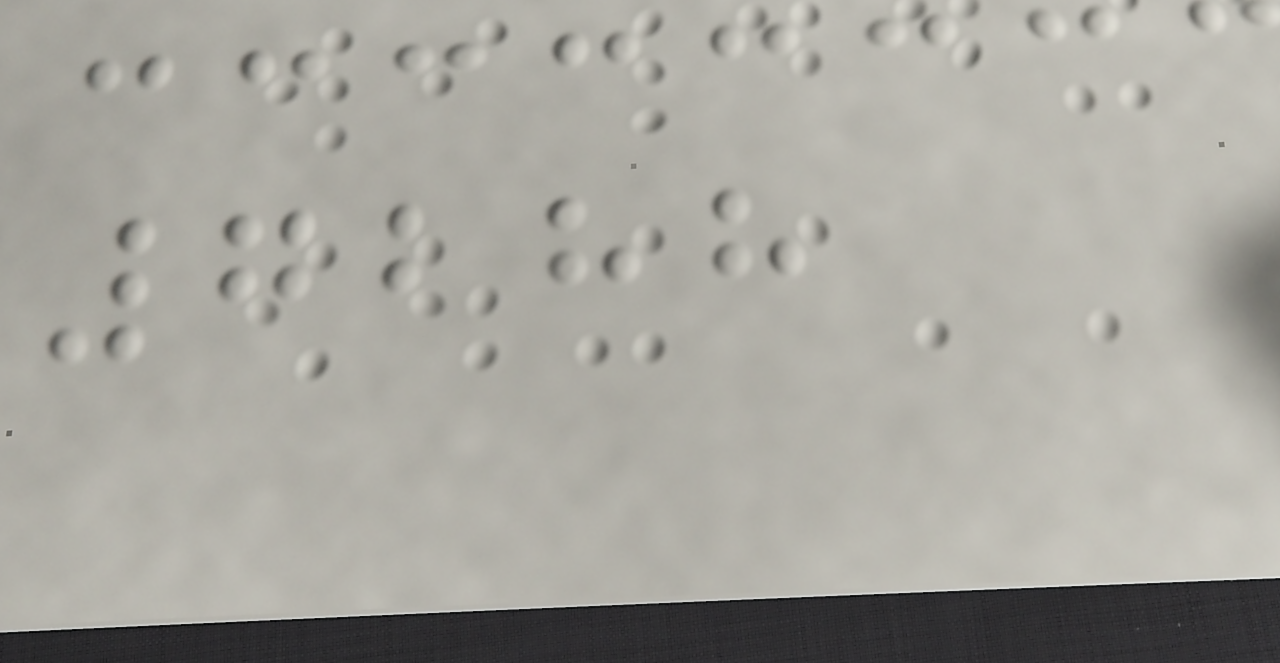7288
